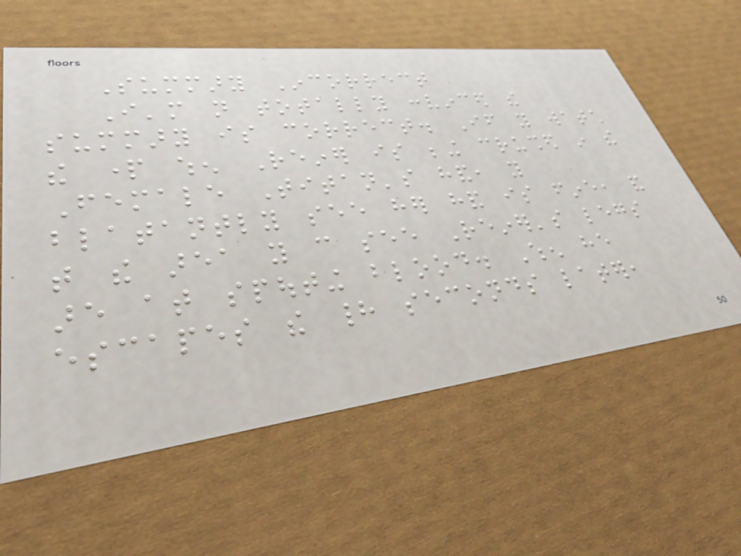Summary Incorrect
I'm not totally convinced the
summary is correct. If you watch
the part when Reiner is being crushed in the
Female Titan's hand, you
blatantly see her hand is fine, and
that the area you can see Reiner's legs
are at spouting blood. When he
escapes the had seconds later,
